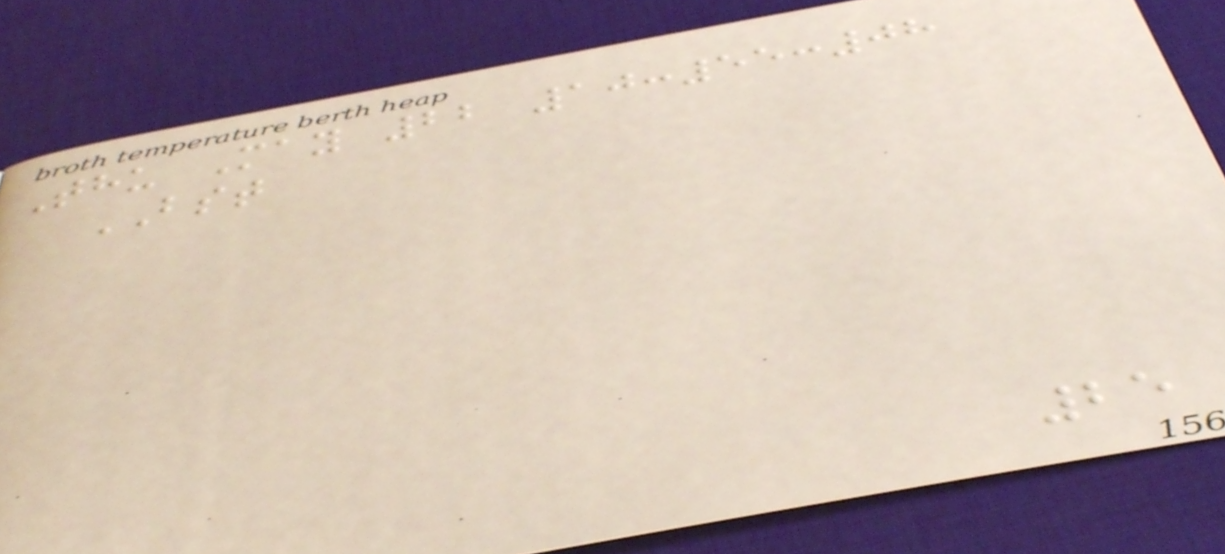Thu May 22 10:55:08
BST
25
